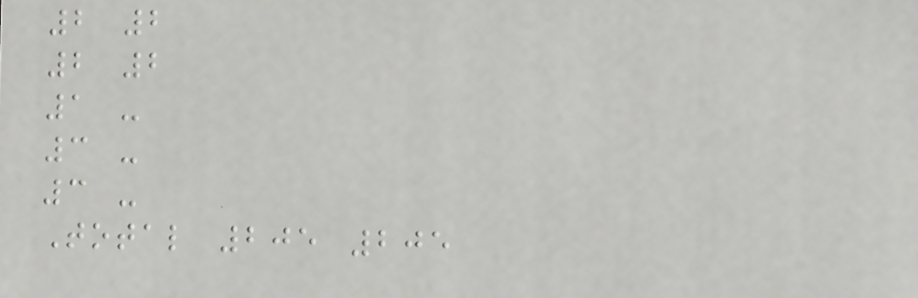2 2
2 2
1 -
3 -
3 -
Total 205 205
